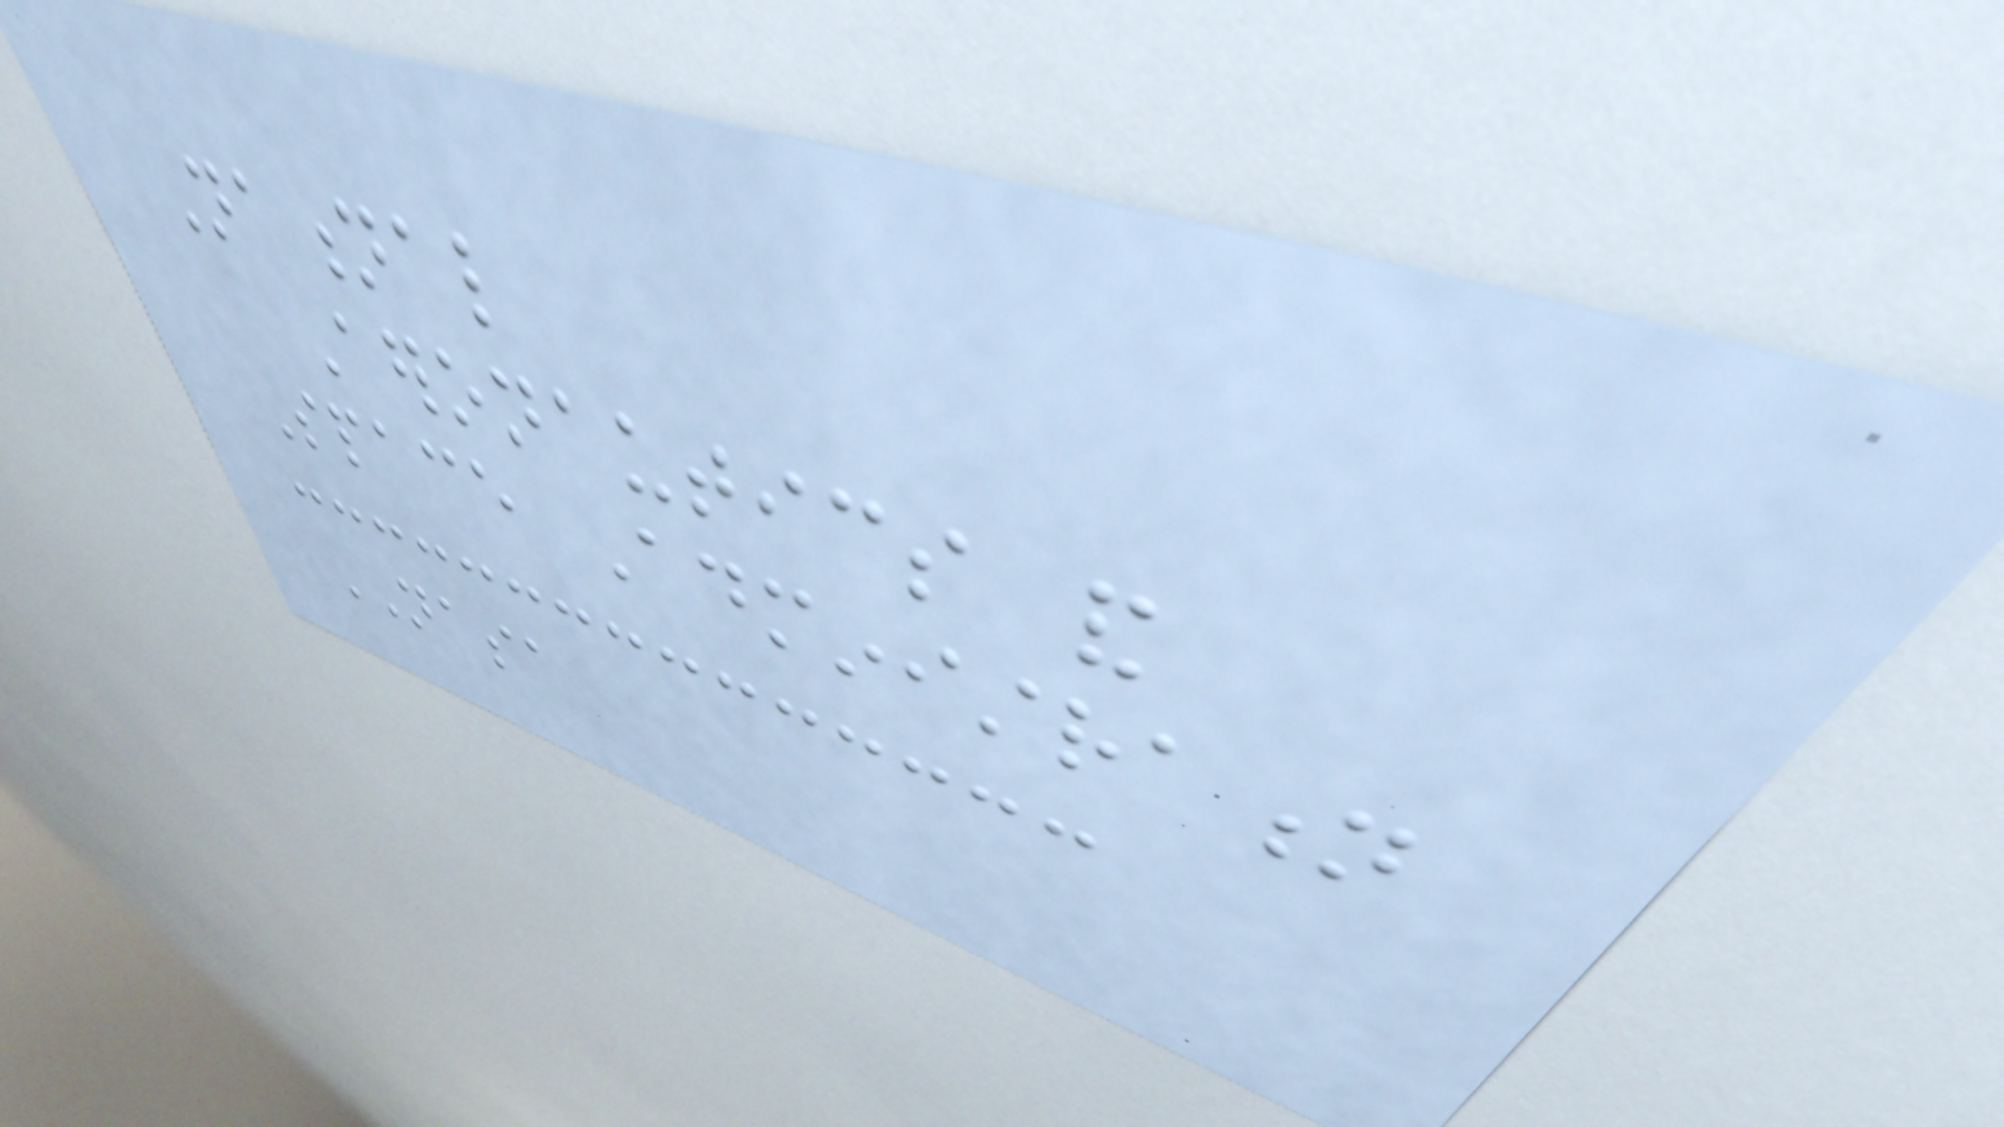National
Aeronautics and
Space Administration
NASA
